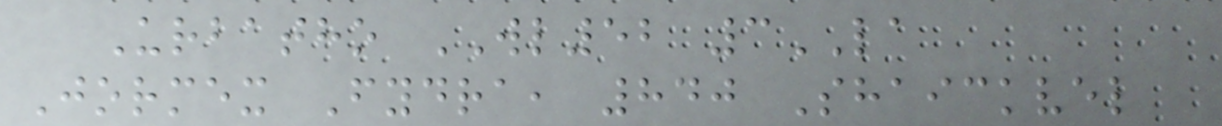Urbatho WL52 3LA
Jormex Fydra, 840 Shaickvel
